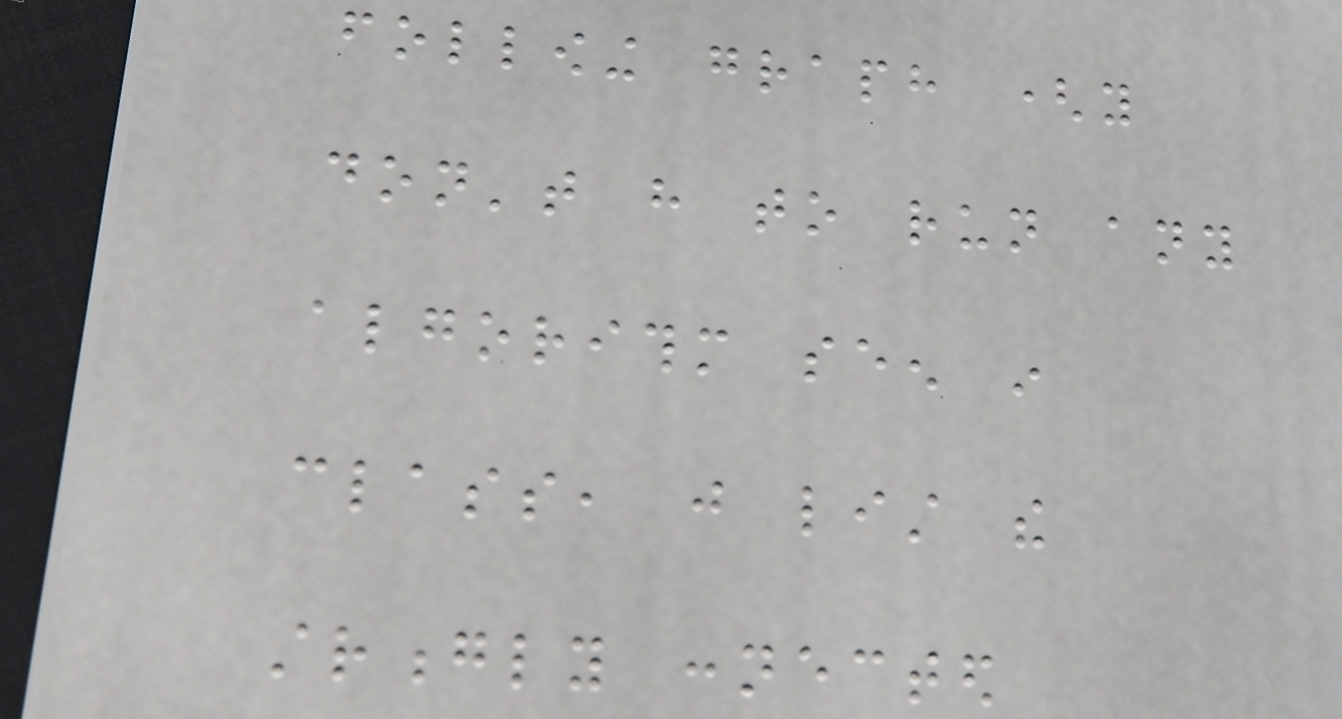following graph (you
don't have to run any
algorithm seen in
class, just list the
strongly connected
